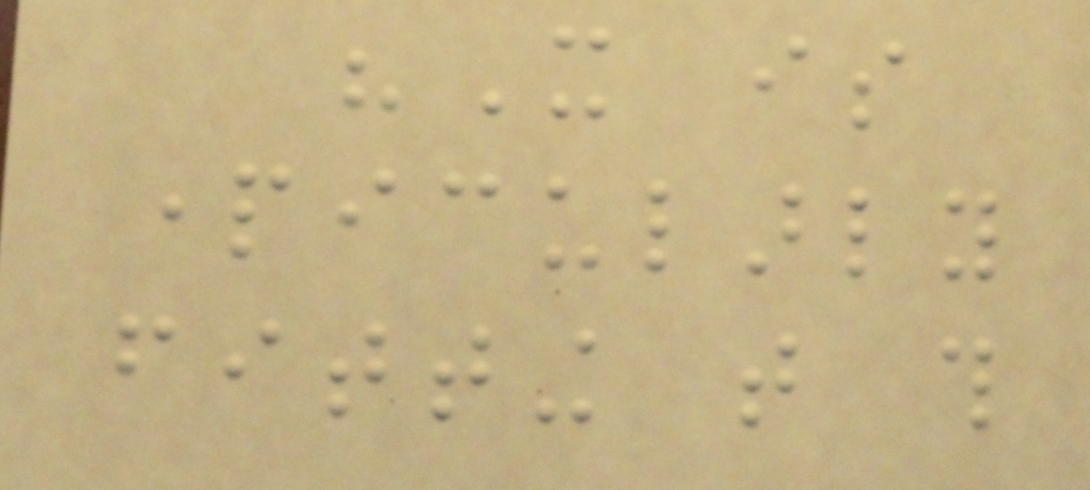"It is
particularly
fitting that this
